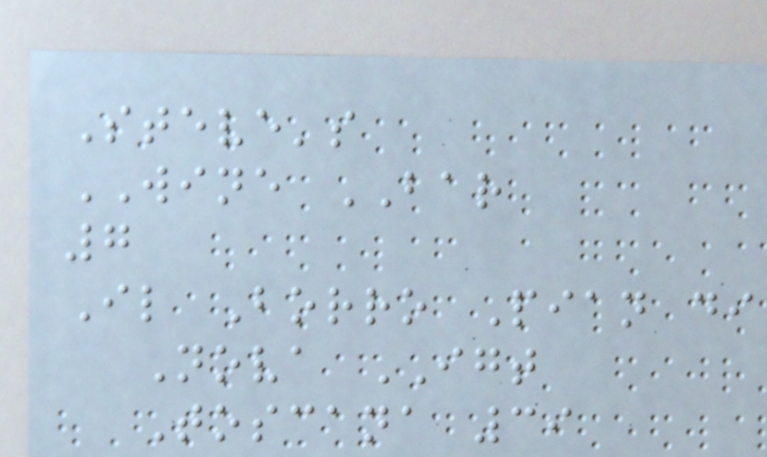Steve's
WINE BAR
7
Il Borro Pian di
Nova IGT
Toscana 39
